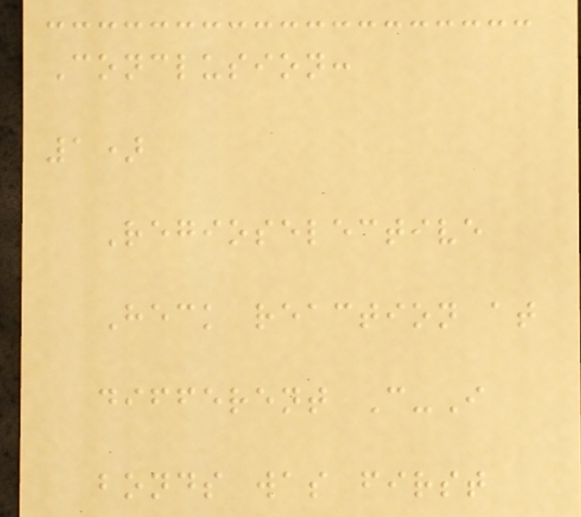Conclusion:
1)
Regioselective
Heck reaction at
different C-I
bonds was first
